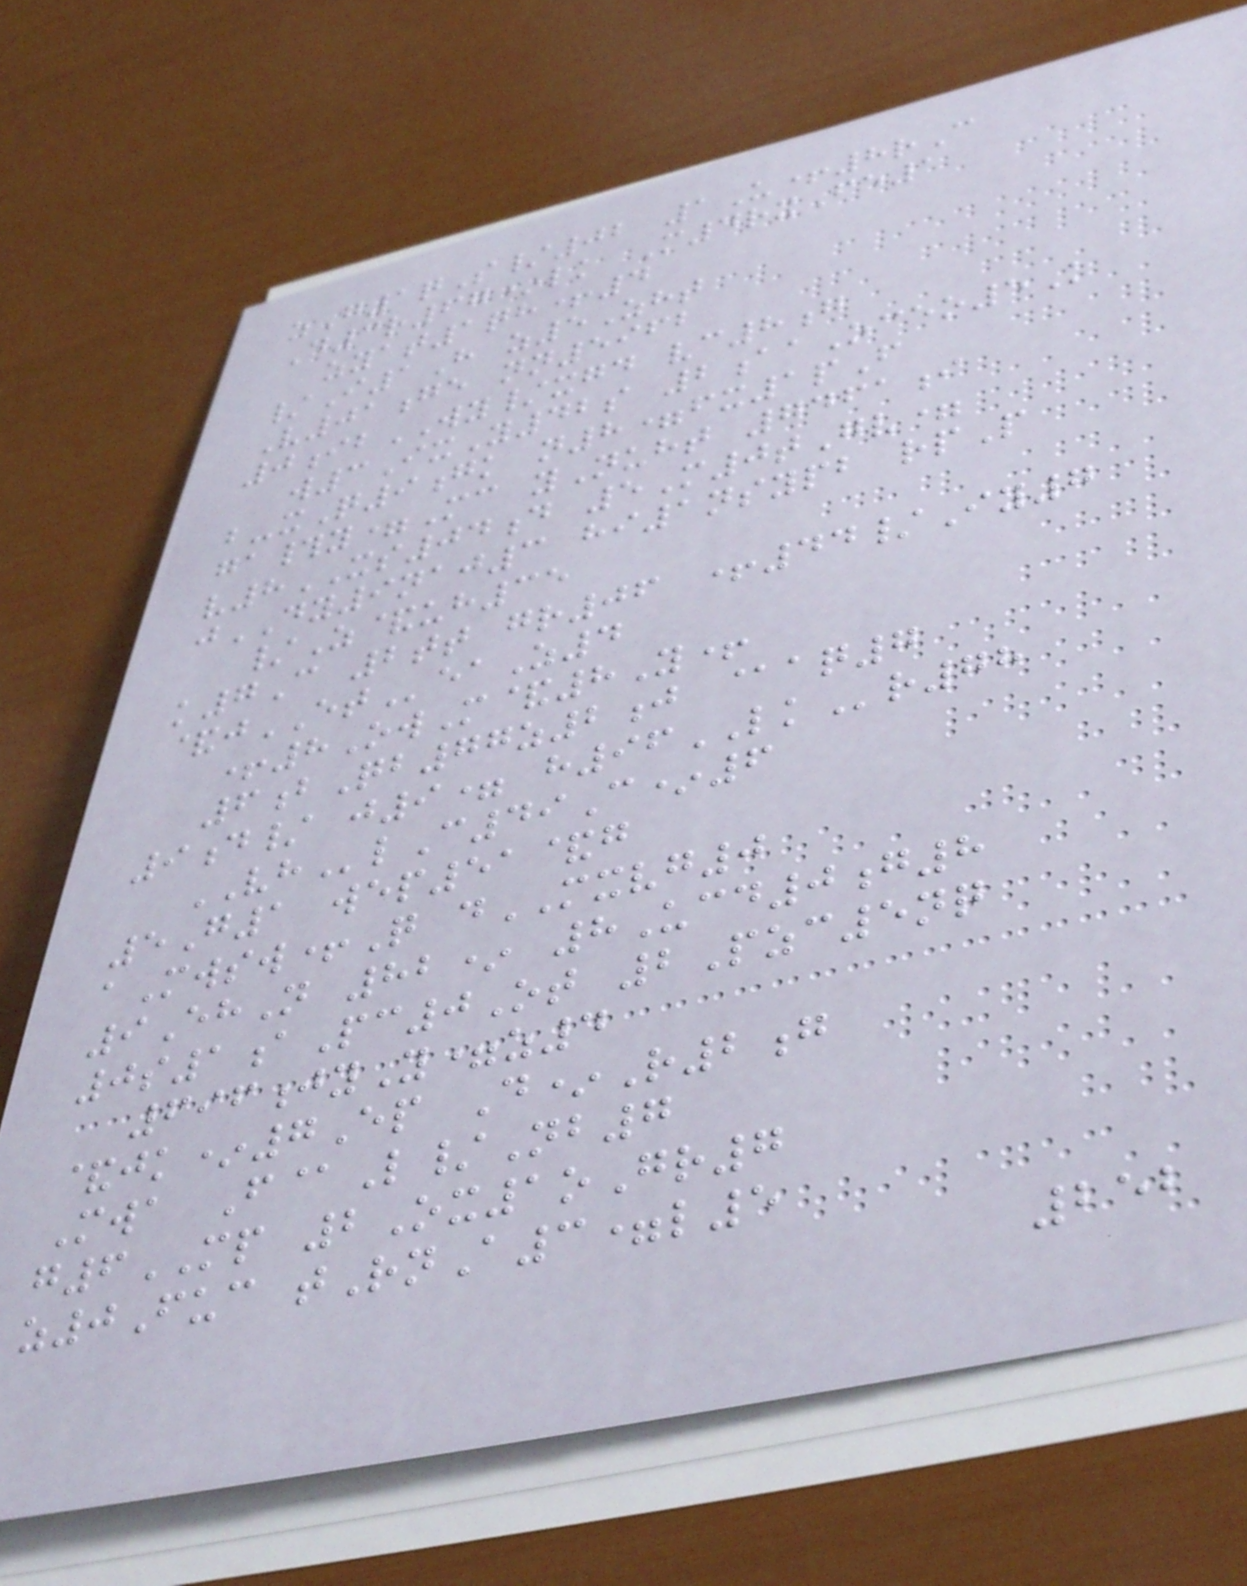zG1qS/02 1U+8rC
D3r67*lk M4rxFe1
zyat1qh+4
/I1H z5Zht
V01ge nn5962
0ibWY/xgd vc8g
w3IxY42s 2aaOceo5K
b-xQ9gk n8=fx1pF
ga#y=Mc yNuht 7461i
v8XS04d 5M0tGv=
jDY9naj3 hi1nsypb rpP
/Z&uh35
k7C 2tt gr06 +44/Iy7
&jETeaZ4
+8OwM&8Y+
6bQb77z2j @aq7
9d/ j9= h96LKr78
VHlC49C*6
5G1 wep51&g
aMwsw+Q dMXVG0
9EhN 82* 8Ucd0g8
0s1aPc0Ot 2Pzc5nq
696jyY=z4
&jk*7Ep D*R2g
Mwa F@L/Nb7
g6MP 2Ox1oGr7
z0Fuc tRnA3=l5
252
